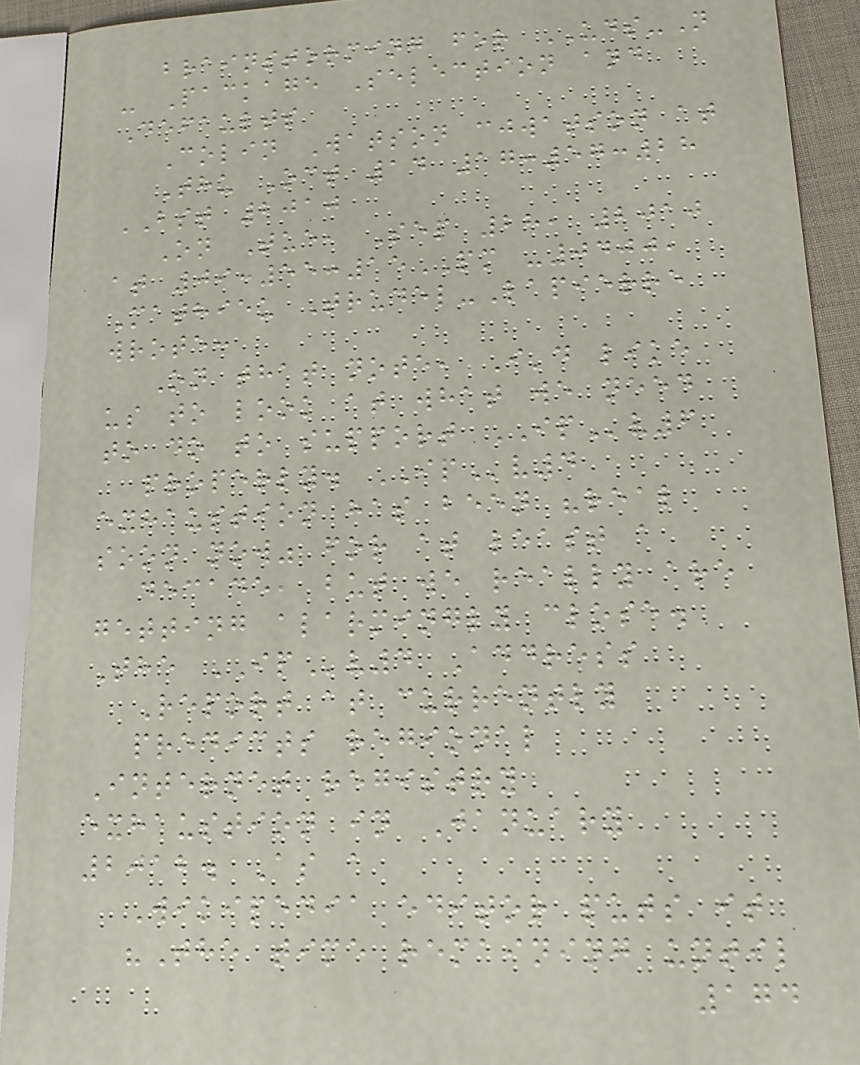brainstorming for UDS-N
- Package Selection and
Defaults
Colin Watson cjwatson at
Thu Oct 14 17:57:28
BST 2010
On Tue, Sep 28, 2010
at 09:55:15PM -0400,
Mathieu Trudel-Lapierre
wrote:
On that note, I'd like
us to look at what we need
to do to support IPv6
properly. IPv4
exhaustion has been "real
soon now" for at least a
decade, but we really are
getting alarmingly close.
The IPv4 Address
Report at currently
predicts regional
Internet registry
exhaustion in January
2012. As a
Wikipedia editor puts it
"The time remaining until
174
